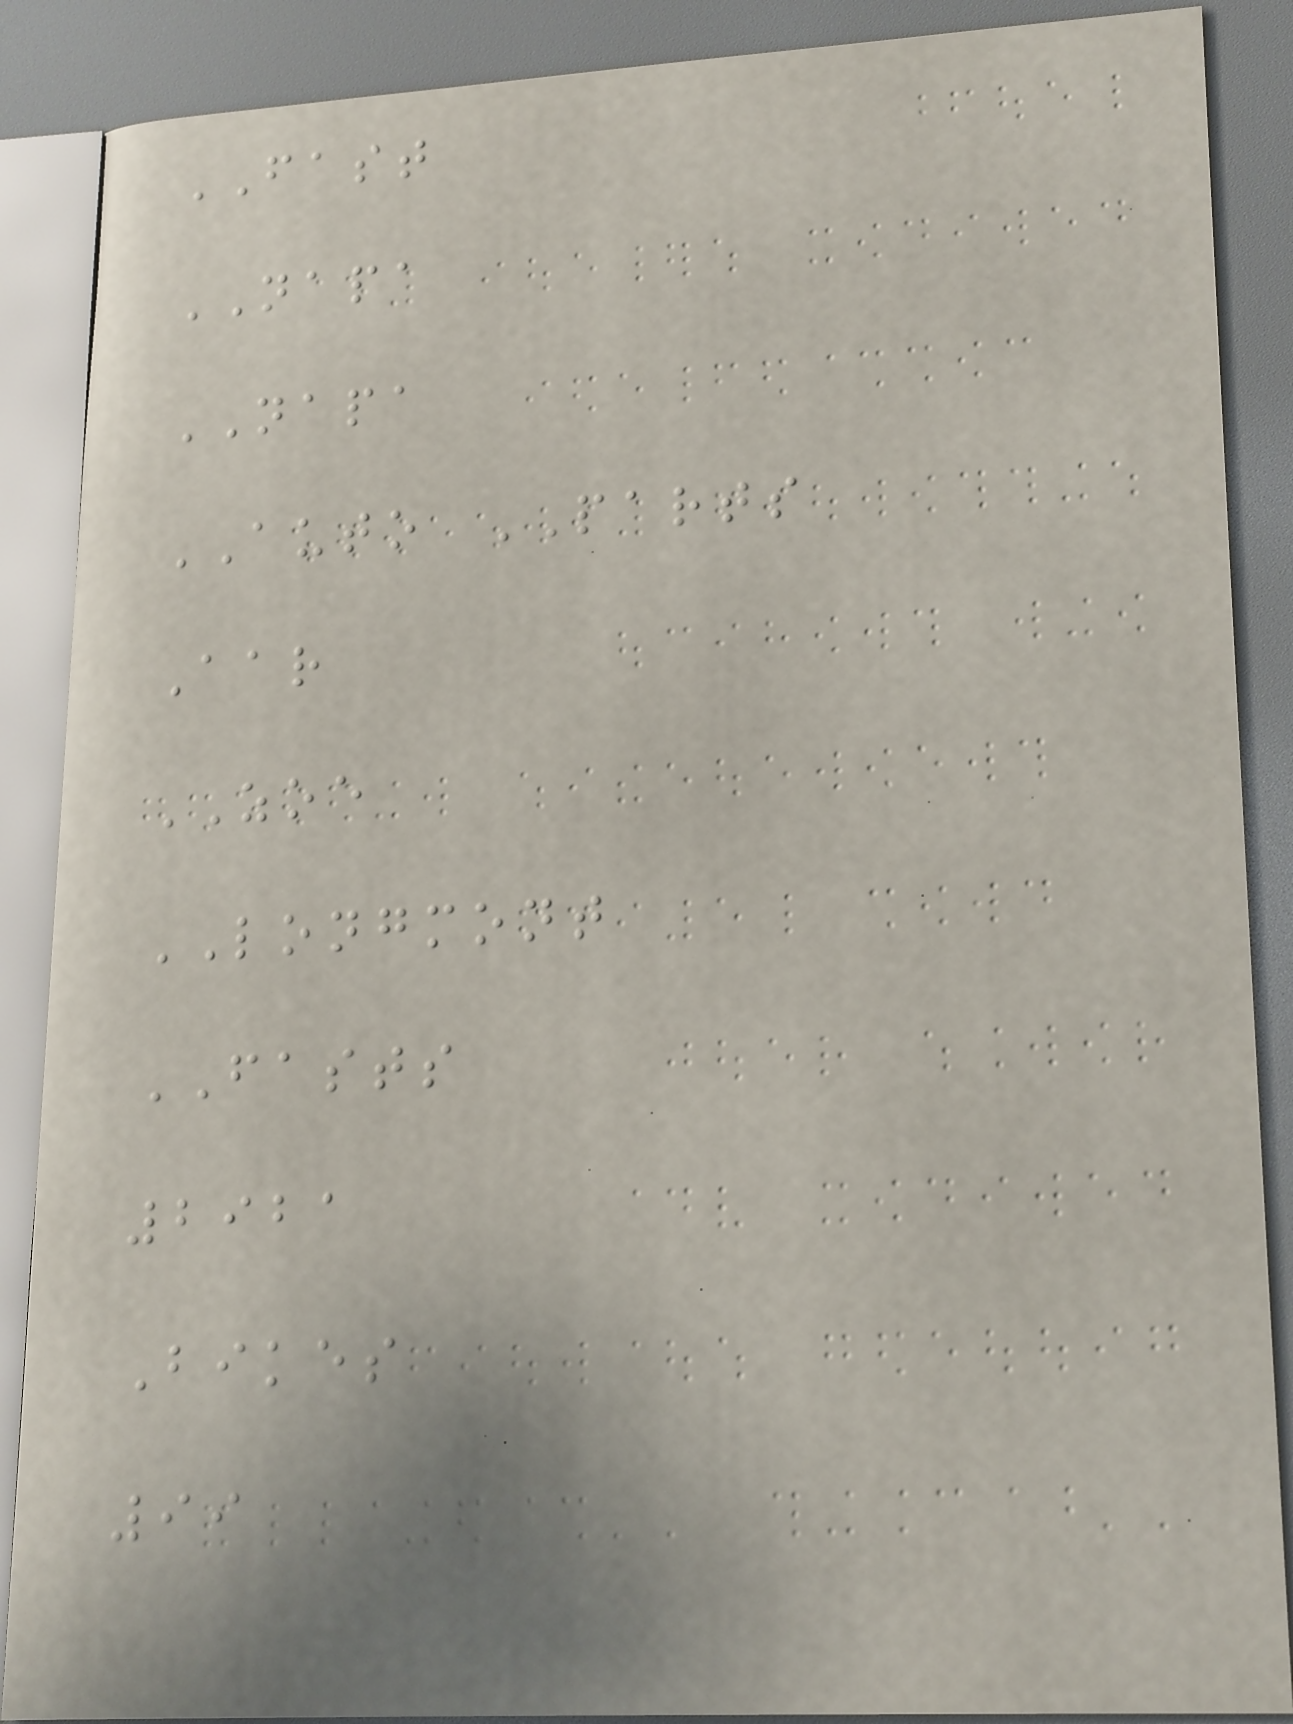FAST
NAPA
NAPA
AUTO PARTS
Aar
ZOE
LONGMONT
FASTS
2921
Bikes
99
